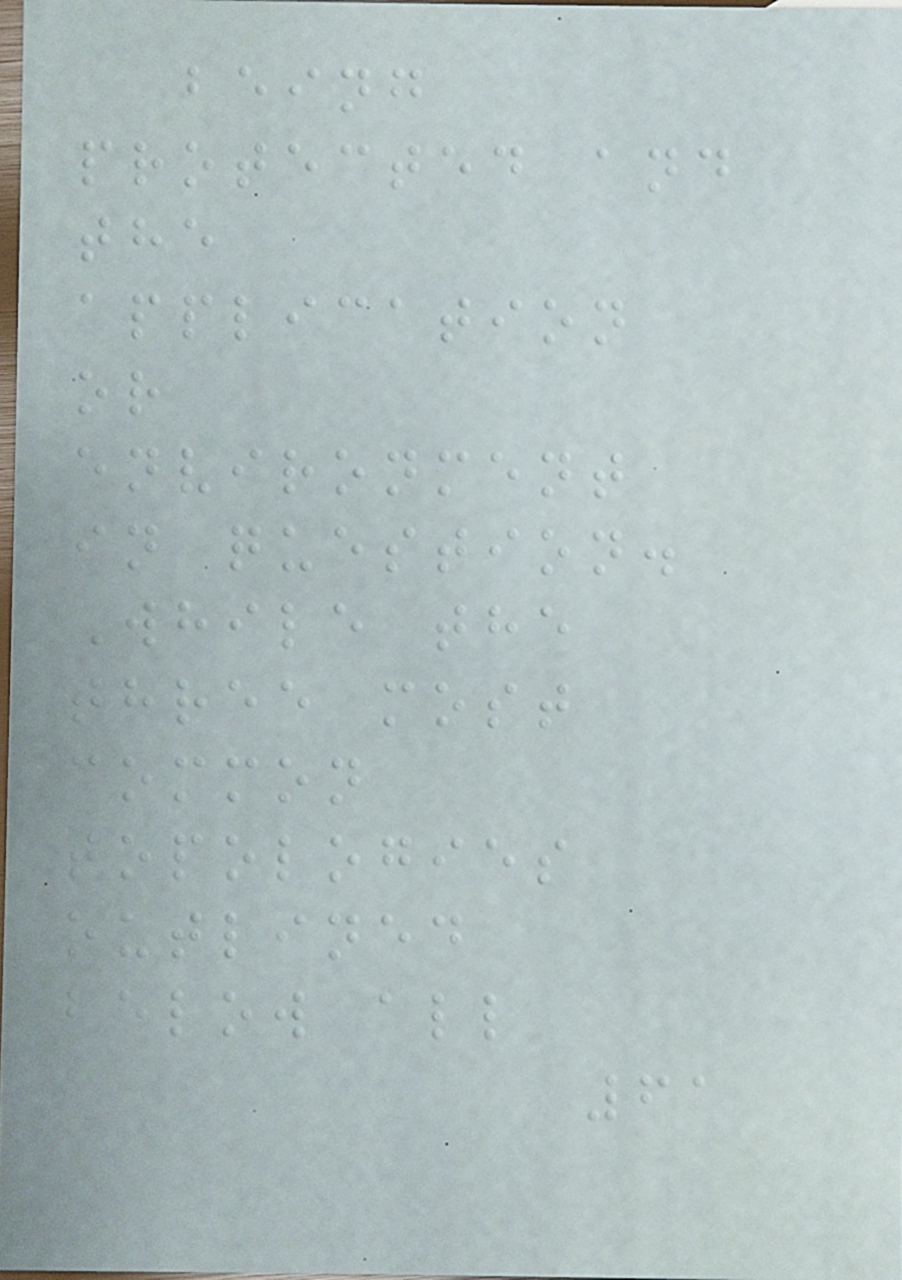being
protected and
the
application
or
environment
in question.
While the
three most
common
topologies
outlined
below all
61
